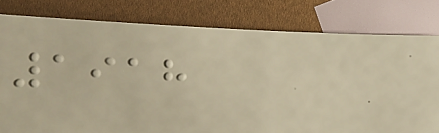1918
